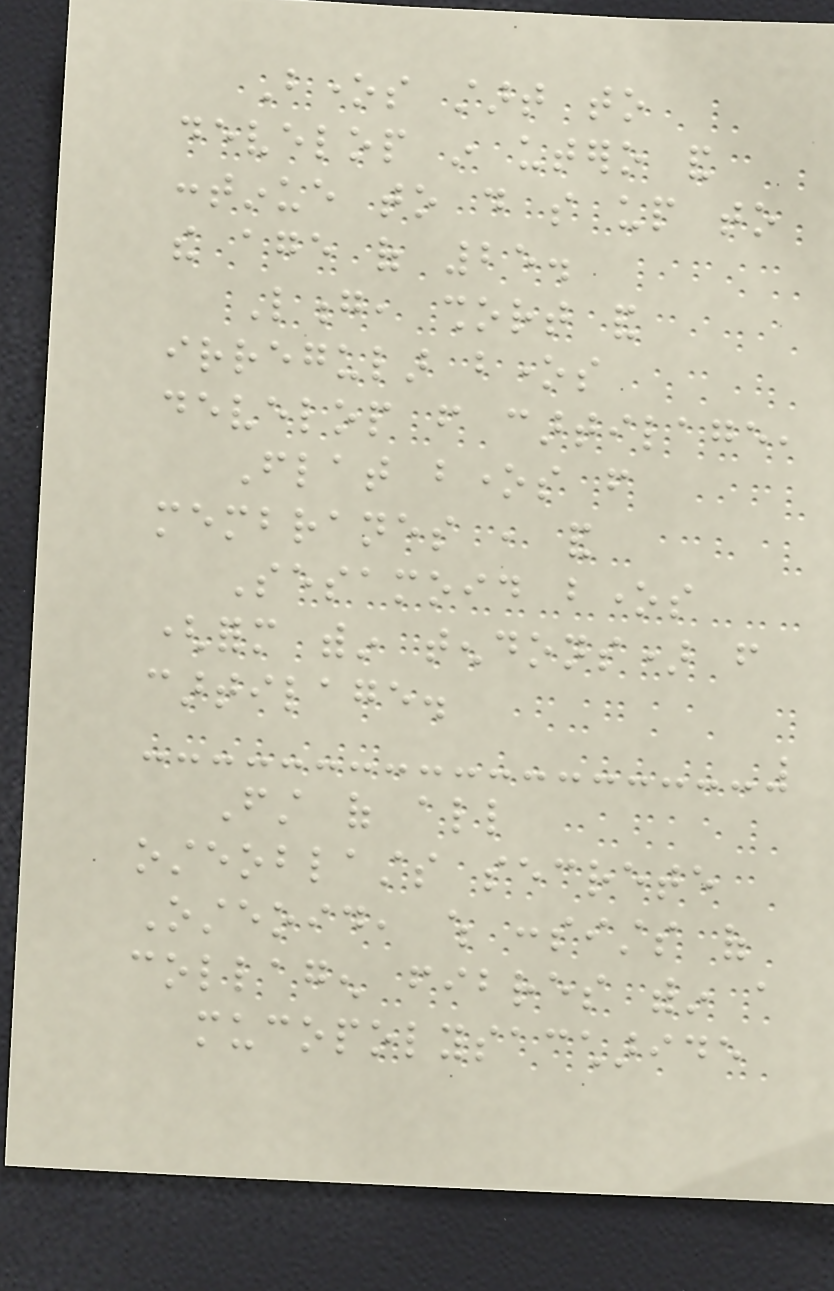Bones start to
develop in utero and
continue to do so up to
the age of 25.
Long, short and
irregular bones
develop from cartilage,
Flat bones from
membranes , and
Sesamoid bones
(form within tendons) from
cartilage.
First of all
osteoblasts secrete
Osteoid, which consists of
collagen fibres within a
mucopolysaccharide
